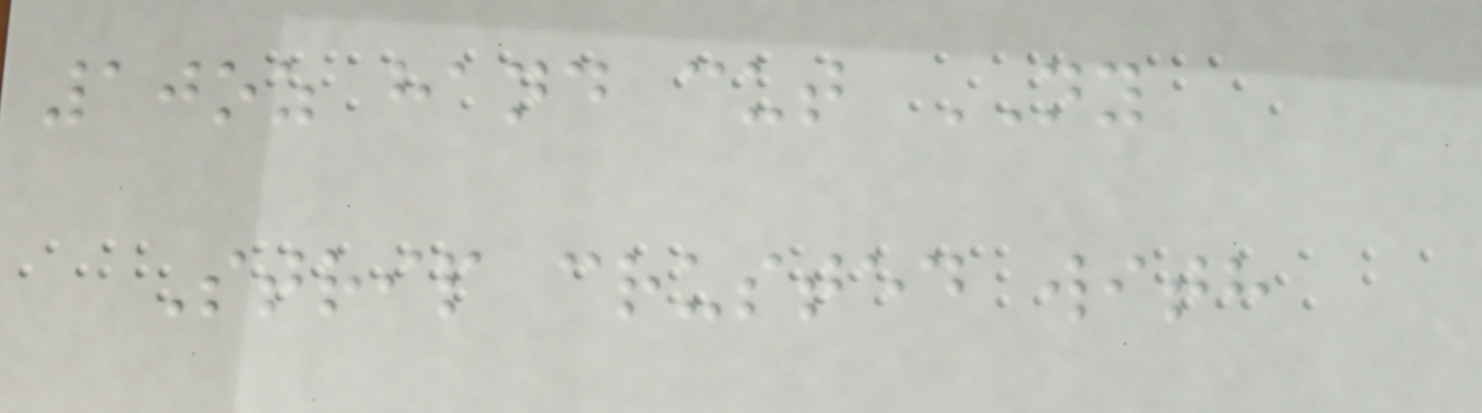10oz hand cut NY
Strip crusted with
